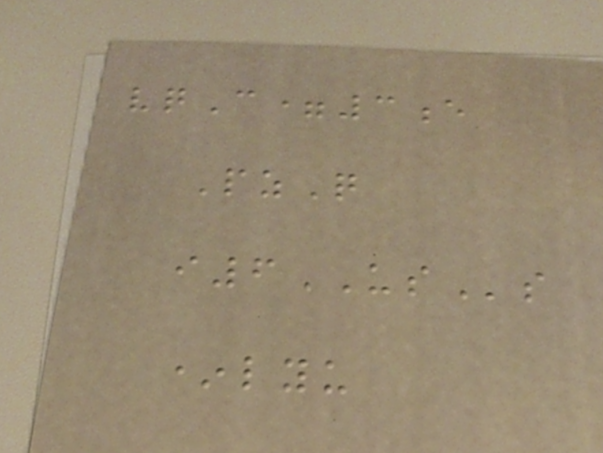vqC=3e
PzQ
i6USs
*lyu
